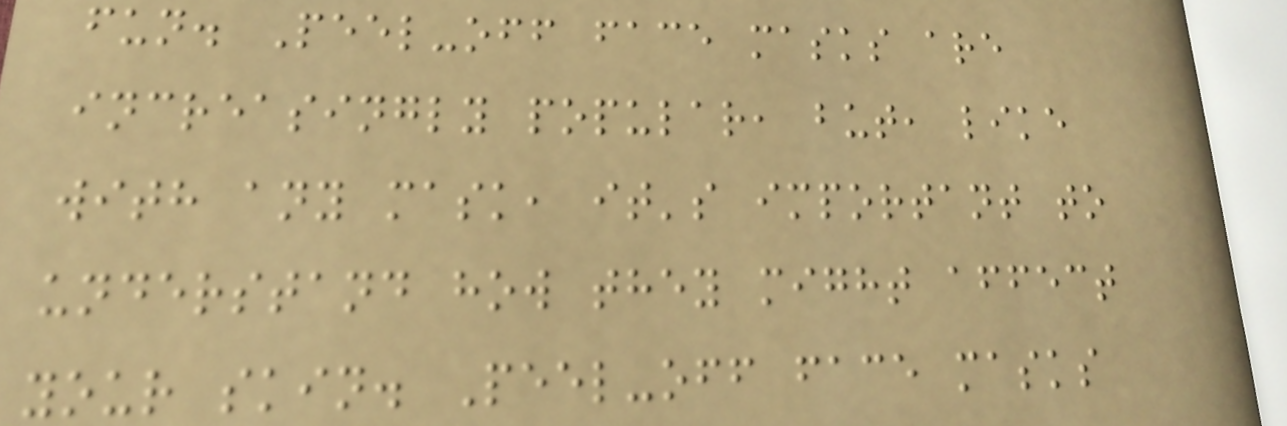fun. Peel-off face masks are
increasingly popular, but, like
with any mask, it's important to
understand how they might affect
your skin. Peel-off face masks
